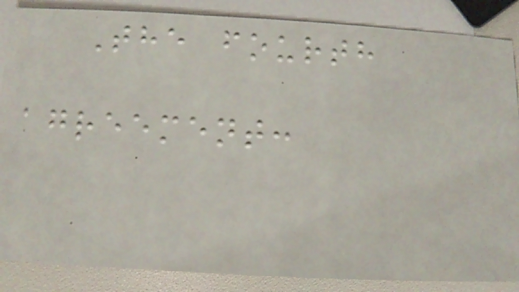The fourth
agreement:
